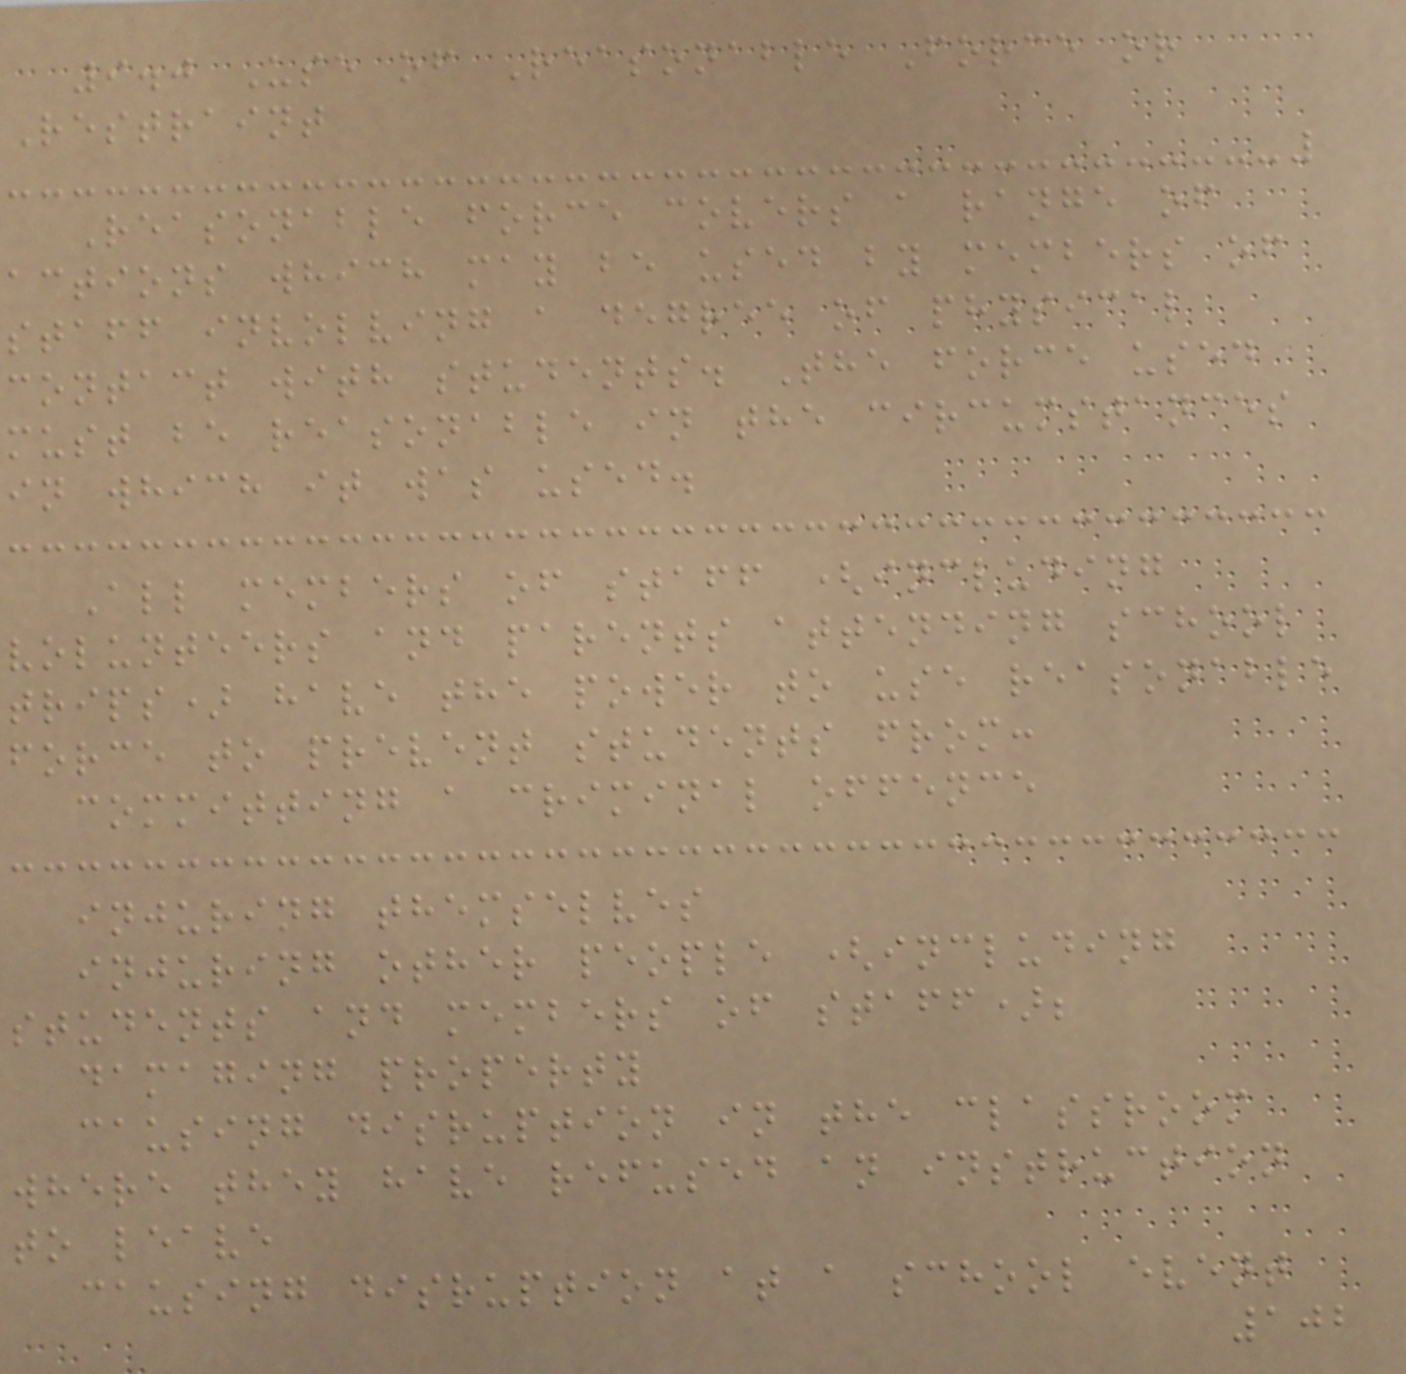9.0 Use of Reasonable Force or
Restraint
Reasonable force covers a range of
actions which may be used by members of
staff involving a degree of physical
contact with students. The force used
must be reasonable in the circumstances
in which it was used.
All members of staff (including
volunteers and parents attending school
trips) have the power to use reasonable
force to prevent students from:
committing a criminal offence
injuring themselves
injuring other people (including
students and members of staff);
damaging property
causing disruption in the classroom
where they have refused an instruction
to leave
causing disruption at a school event
102
